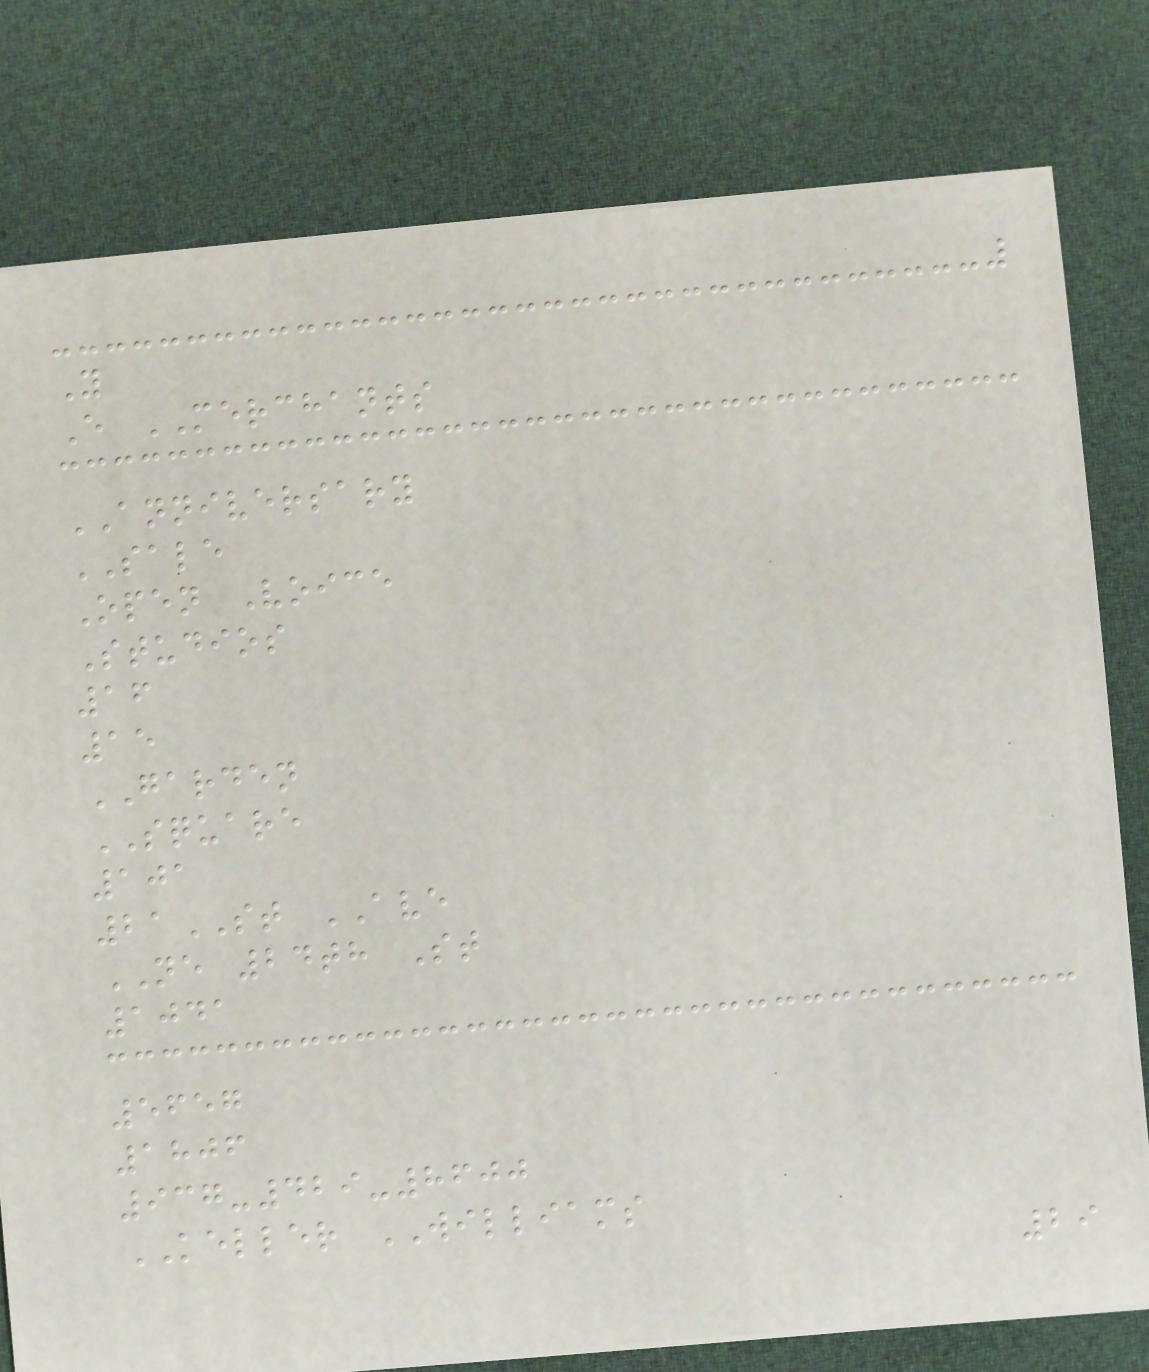Y
E MERCHANTS
ANNIVERSARY
SALE
Open Voice
Studios
16
15
GARDEN
SQUARE
101
21ST AVE
NE 24th St
1041
5657
1806
937-429-8600
KELLER WILLIAMS
29
